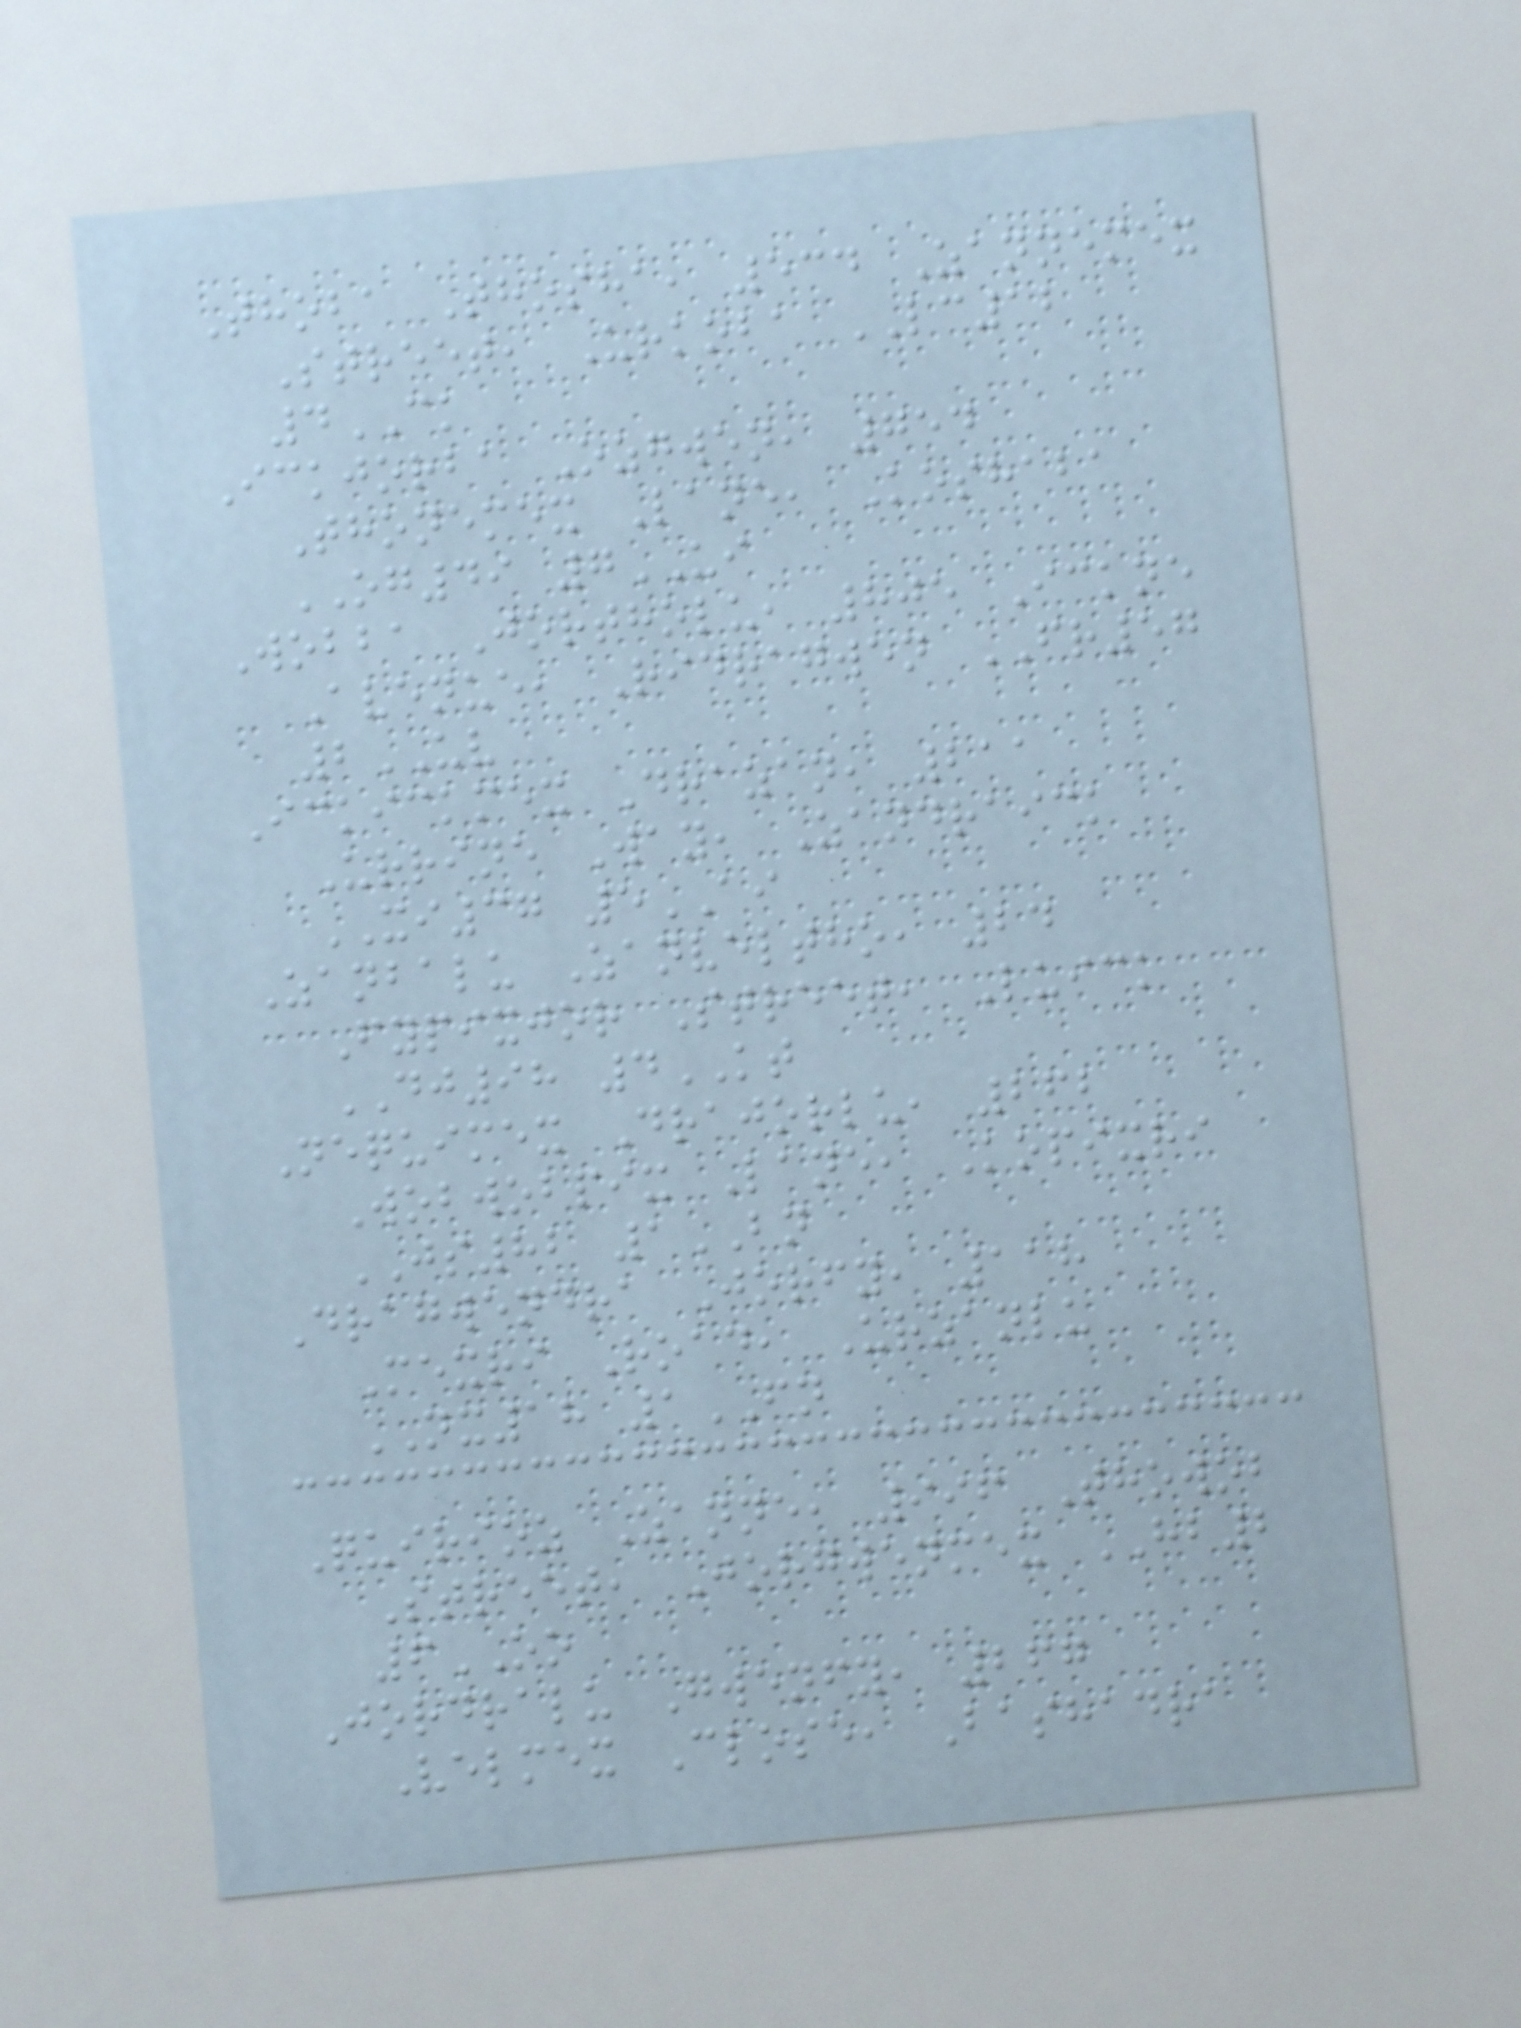Thoba Thosha, 534 Zannemex
Street, Urkoba LC12
4CK
Ickjorba Ozgwen, 754
Thonemex Lane, Koshaba
OG49 7UI
Wobba Jortholu, 805 Ickne
Avenue, Ridragwen FR57
2UV
Ickickmex Drazan, 211
Urrine Way, Zandraick
XI37 5AI
Zanbalu Zanveltho, 24
Fypixjor Street, Luick
DJ98 4KT
Nequimex Drajorlu, 262
Wobwobpix Lane, Kopixri
JS82 1BN
Dragwendra Jorfy, 118
Mexri Road, Urzanlu
NX18 1FN
Quirioz Zanne, 996 Thowob
Street, Jorgwenmex HB2
6OO
Jordralu Gwenfy, 267
Velmex Close, Bashadra
